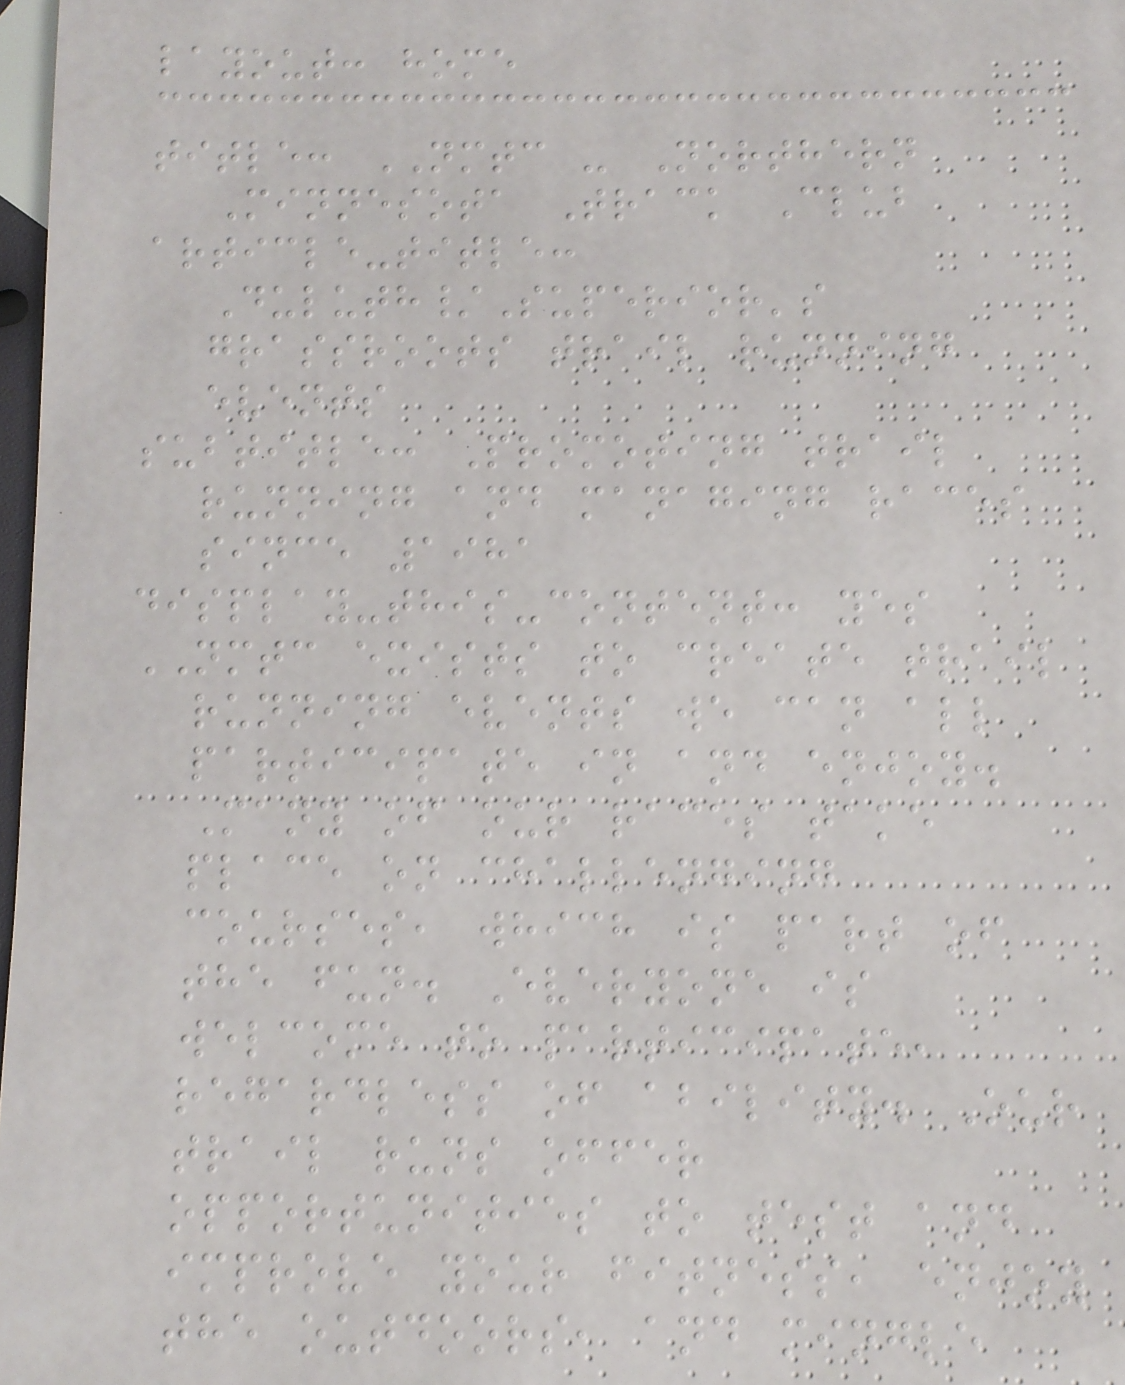layout: home
title: NMTC - Northern
Minnesota Track Club
article-title:
Duluth/Superior's
grassroots trail running
events
subtitle: Promoting trail
running and managing races
since 1981
display-this-content: yes
NMTC exists to create trail
running events we can all
participate in and enjoy.
Many of our races take
place on challenging
courses, which is part of
the fun. Everyone is
welcome to participate,
regardless of ability. Our
trail runs offer
opportunities to test and
improve your fitness, enjoy
the outdoors, and mingle
